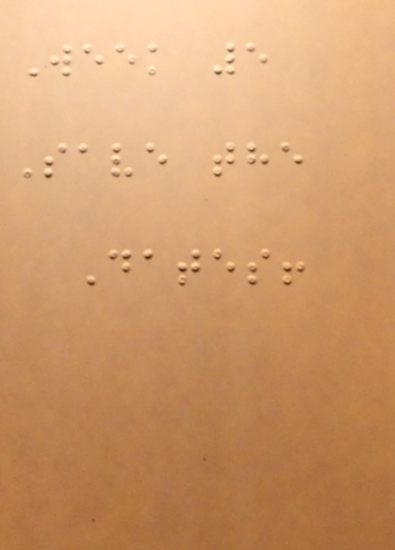Week 5
Save the
Dates!
